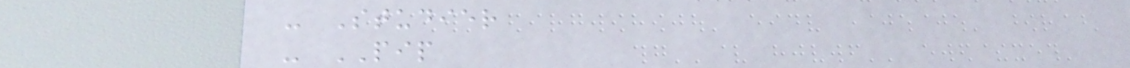- Studier
- PIP
